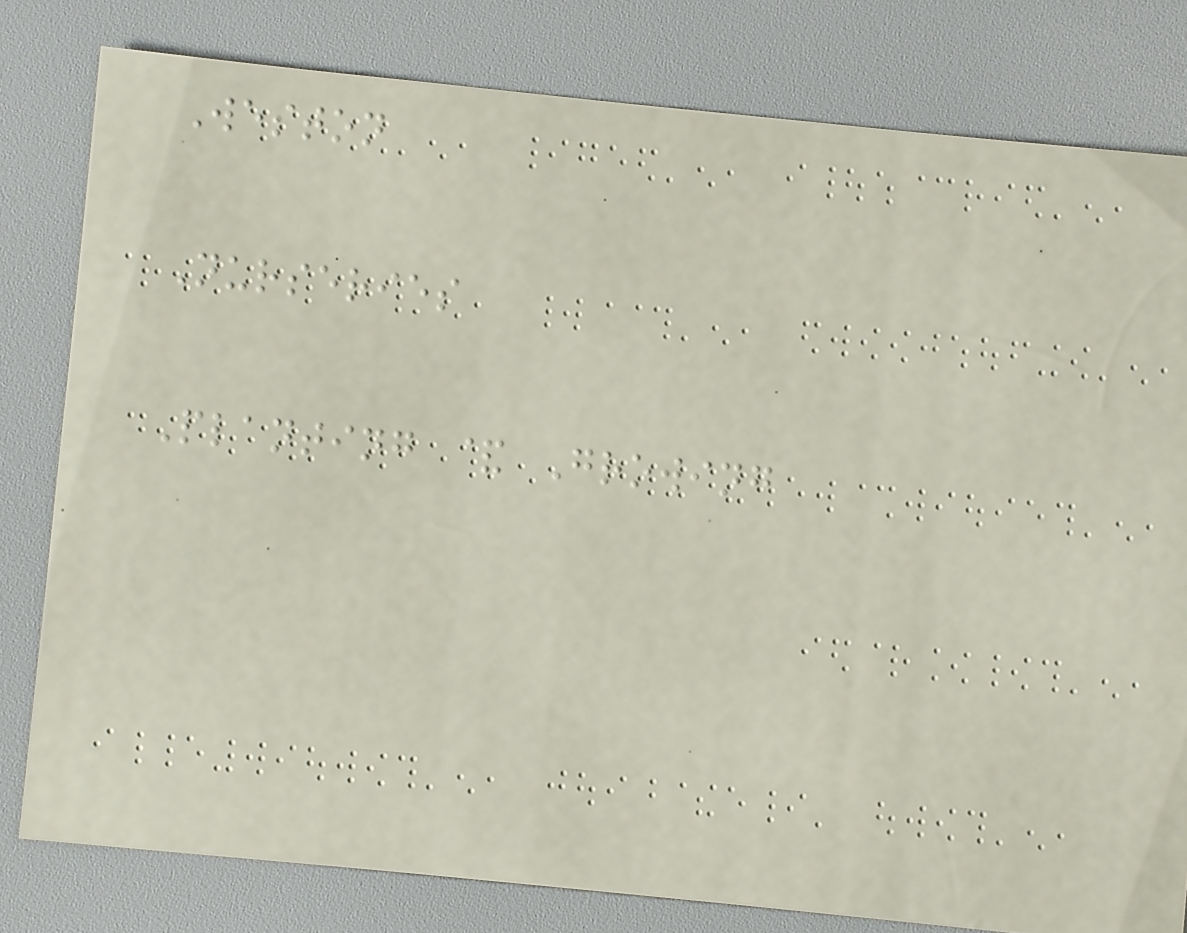Weston
Nurseries
Planting & Growing
